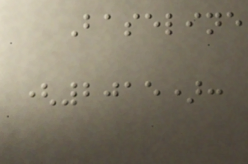Baseline
(2015):
